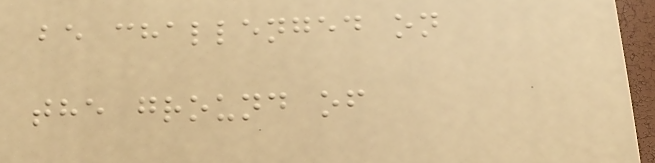be challenged on
the ground of
